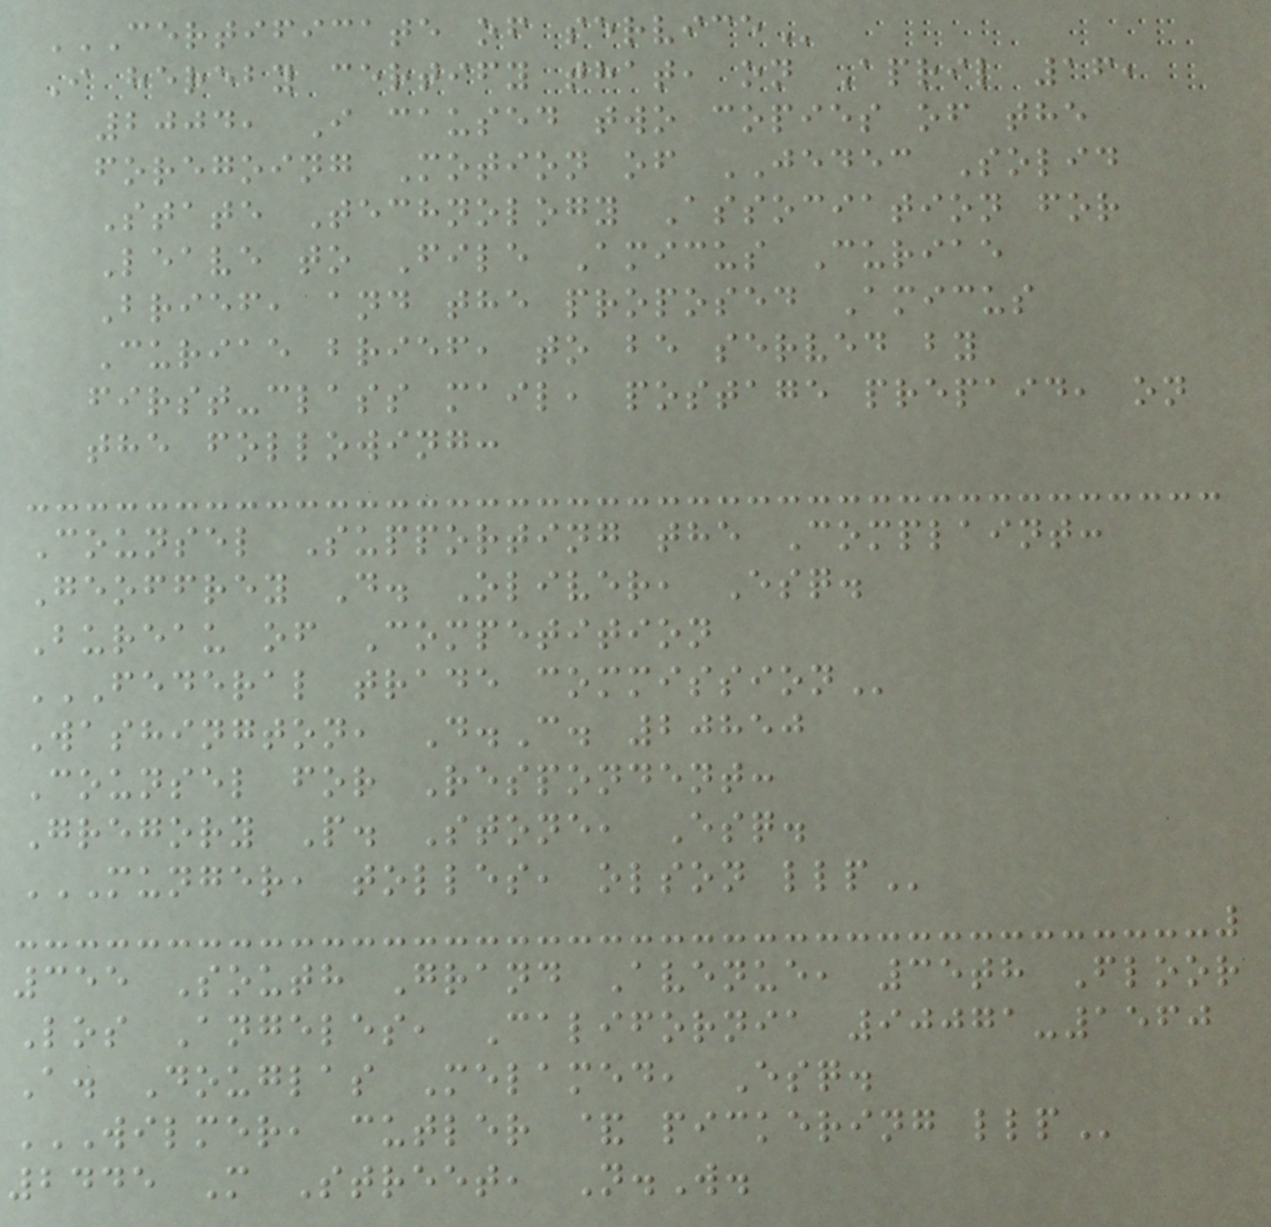CERTIFICATE OF SERVICE
I hereby certify that, on April 16,
2004, I caused two copies of the
foregoing Motion of JEDEC Solid
State Technology Association for
Leave to File Amicus Curiae
Brief, and the proposed Amicus
Curiae brief, to be served by
first-class mail, postage prepaid, on
the following:
Counsel Supporting the Complaint:
Geoffrey D. Oliver, Esq.
Bureau of Competition
FEDERAL TRADE COMMISSION
Washington, D.C. 20850
Counsel for Respondent:
Gregory P. Stone, Esq.
MUNGER, TOLLES, OLSON LLP
355 South Grand Avenue, 35th Floor
Los Angeles, California 90071-1560
A. Douglas Melamed, Esq.
WILMER, CUTLER & PICKERING LLP
2445 M Street, N.W.
